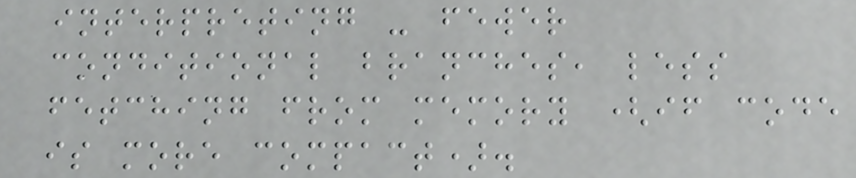interpreting - fewer
conditional branches, less
fetching from memory (if code
is more compact).
